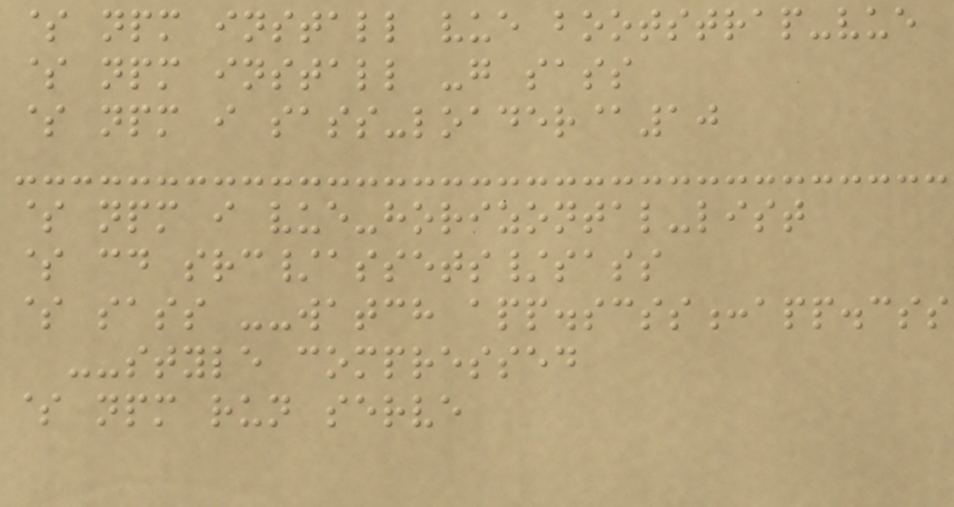$ npm install vue bootstrap-vue
$ npm install -g sass
$ npm i sass-loader@10
$ npm i vue-horizontal-list
$ cd src/assets/sass
$ sass --watch app.scss:app.css
--style compressed
$ npm run serve
